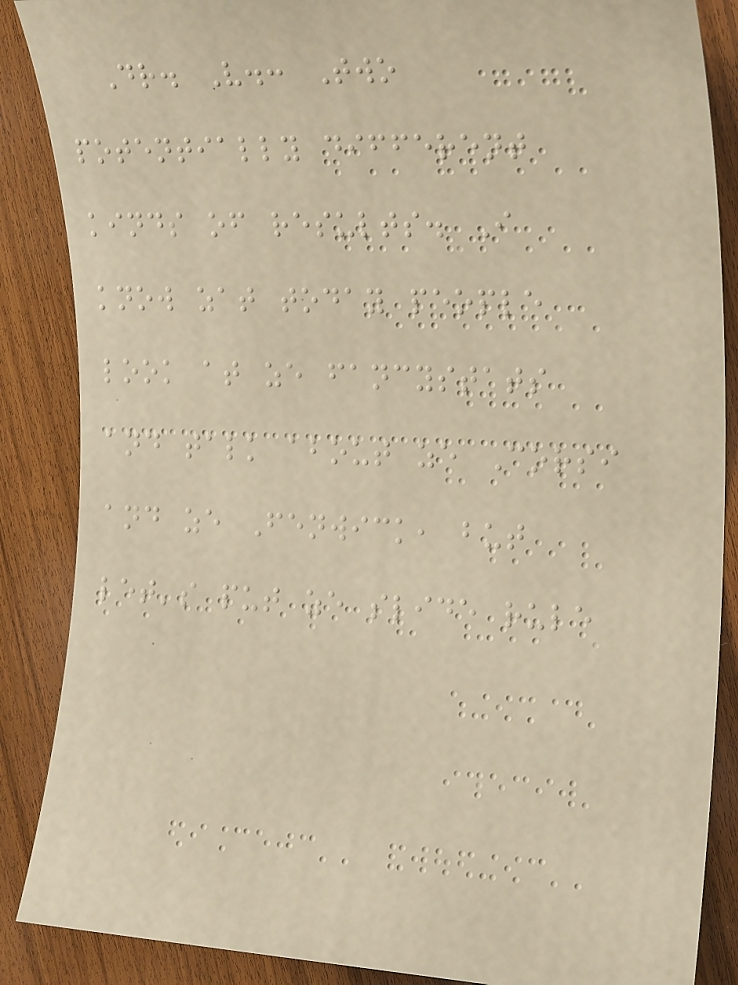Dr. V.: Two
potentially different
kinds of results. I
know zat today people
look at ze fancystats
and talk about ze Corsi
and ze Fenwick, but
let's put ze slide rule
